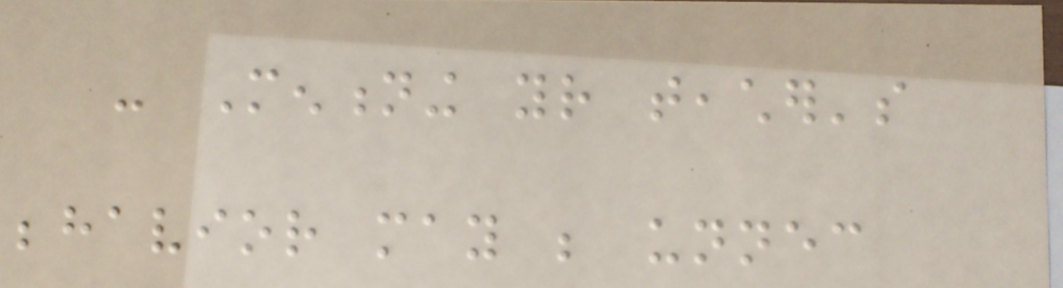- Mentioning your teacher's
behavior may be unnecessary
